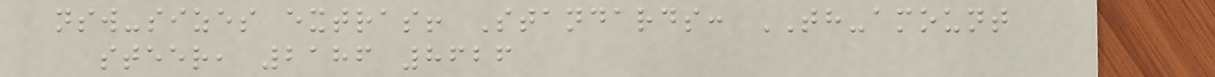nsw-sizes extras! Standards: TH-amount
steer, 2186 8626
